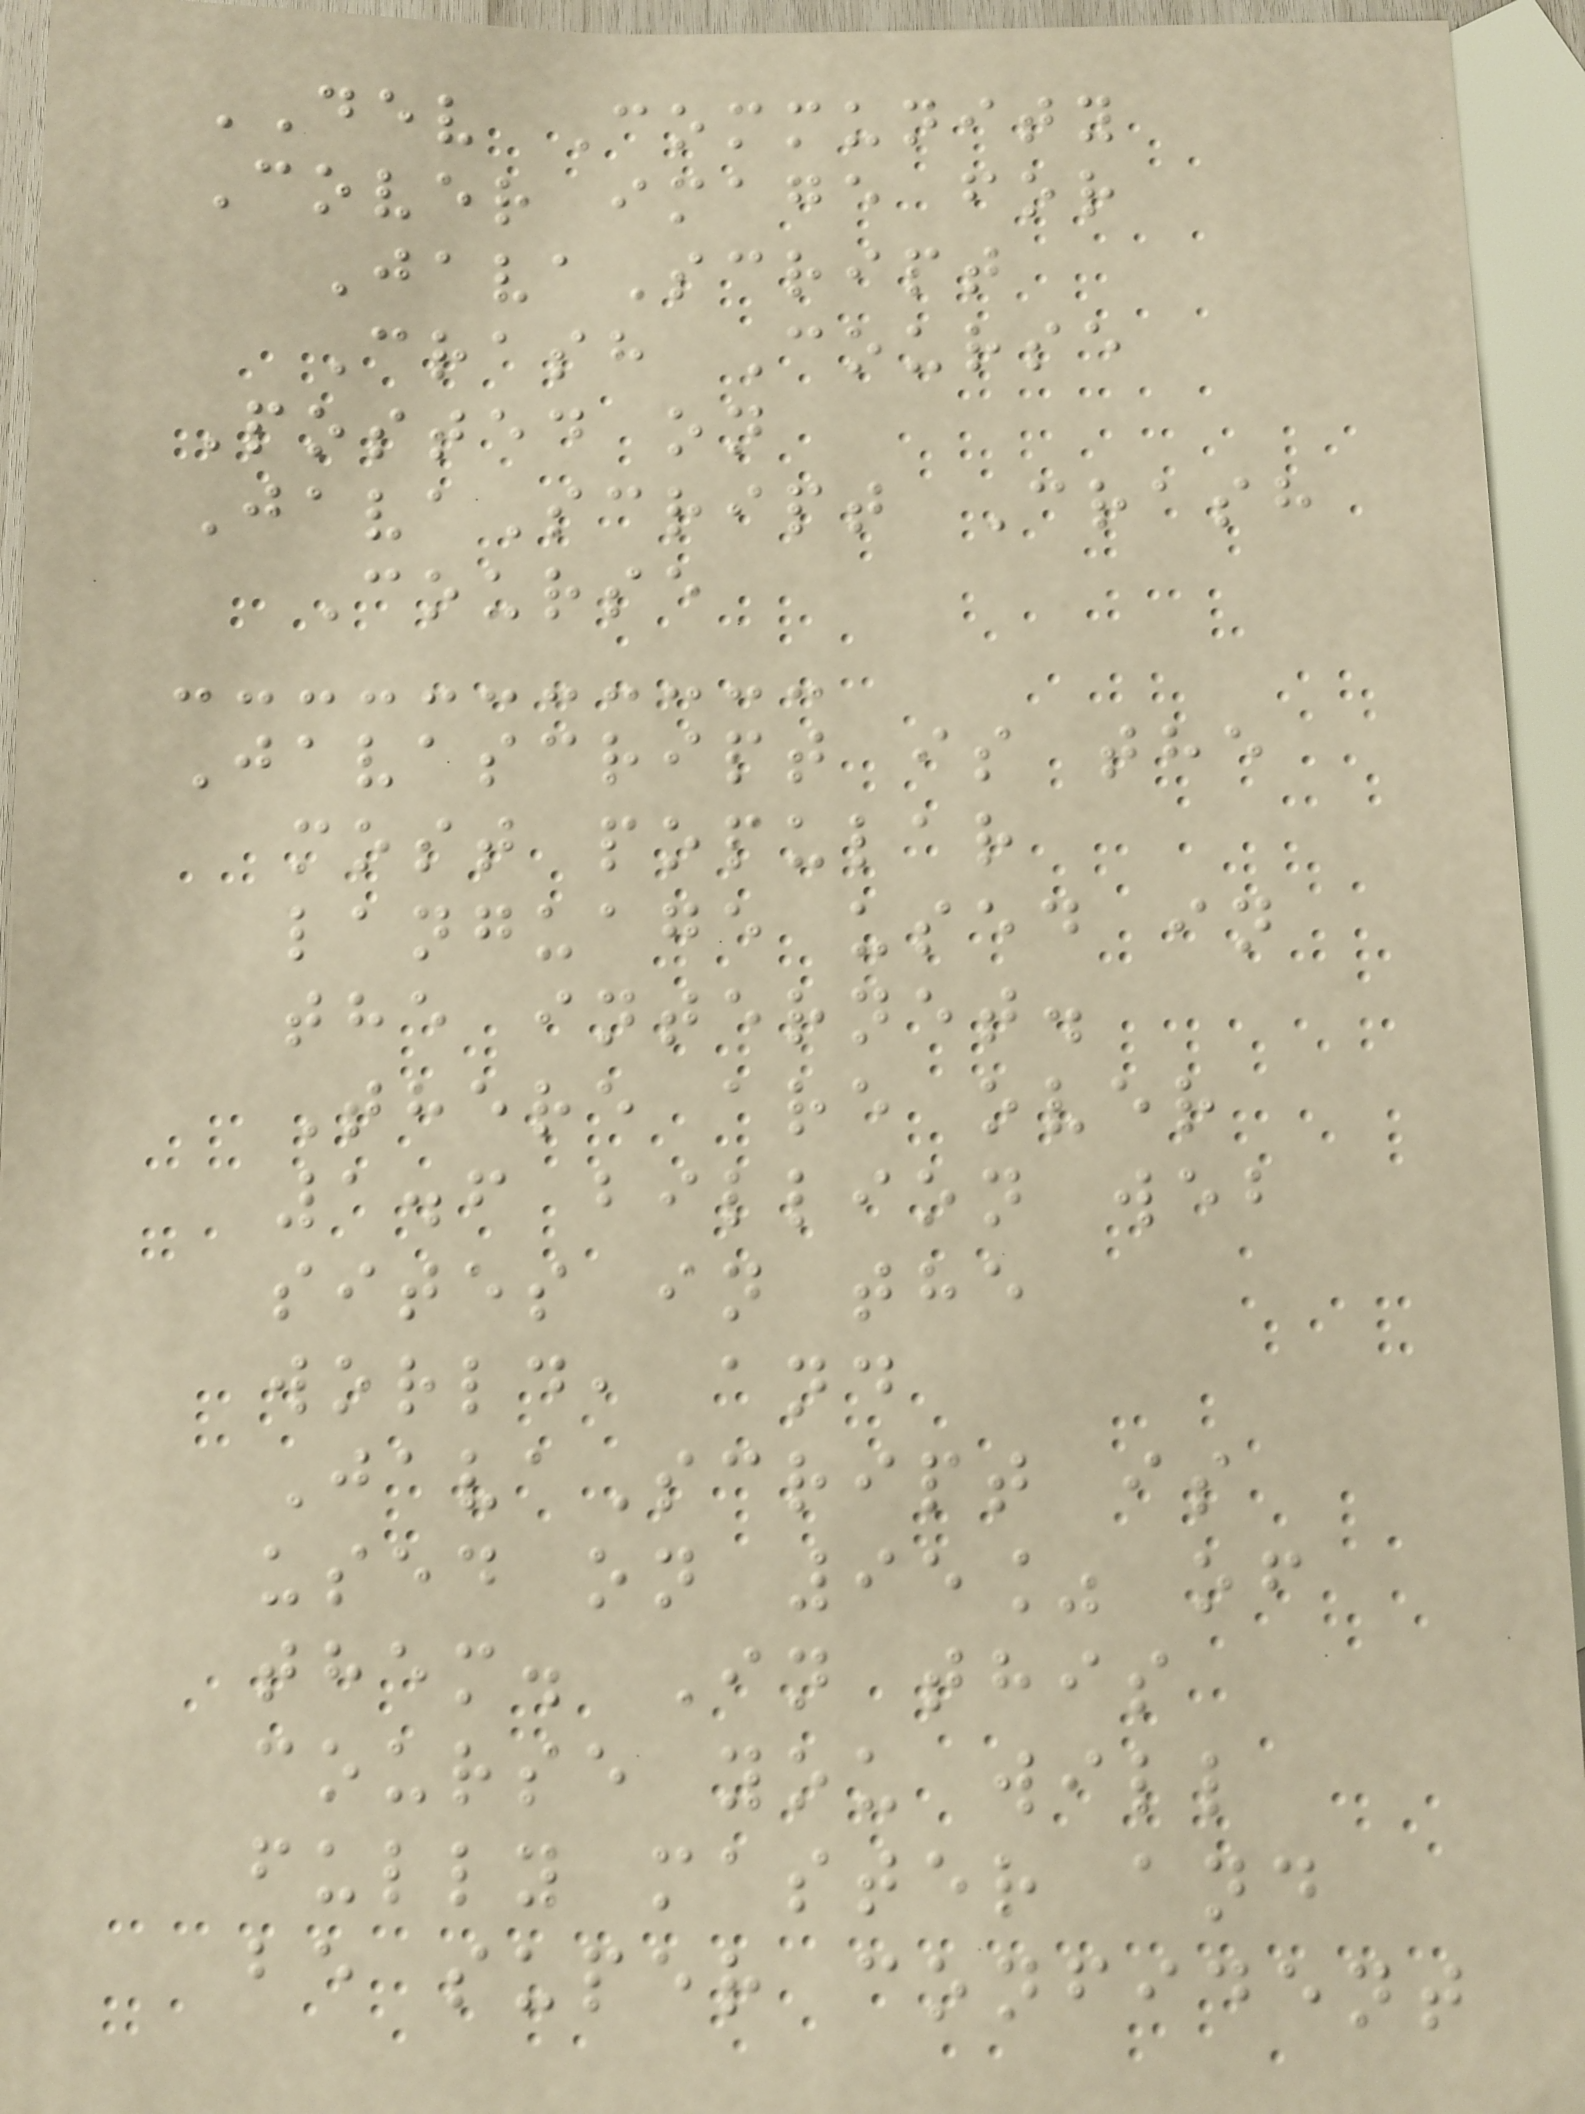DEV Community
Cover image for
JavaScript
Crash Course
Posted on
JavaScript Crash
Course
Javascript is the
most popular
language used in
the internet.
There are over
1.6 billion web
sites in the
world, and
JavaScript is
used on 95% of
them. In this
course you will
fully master and
be super confident
